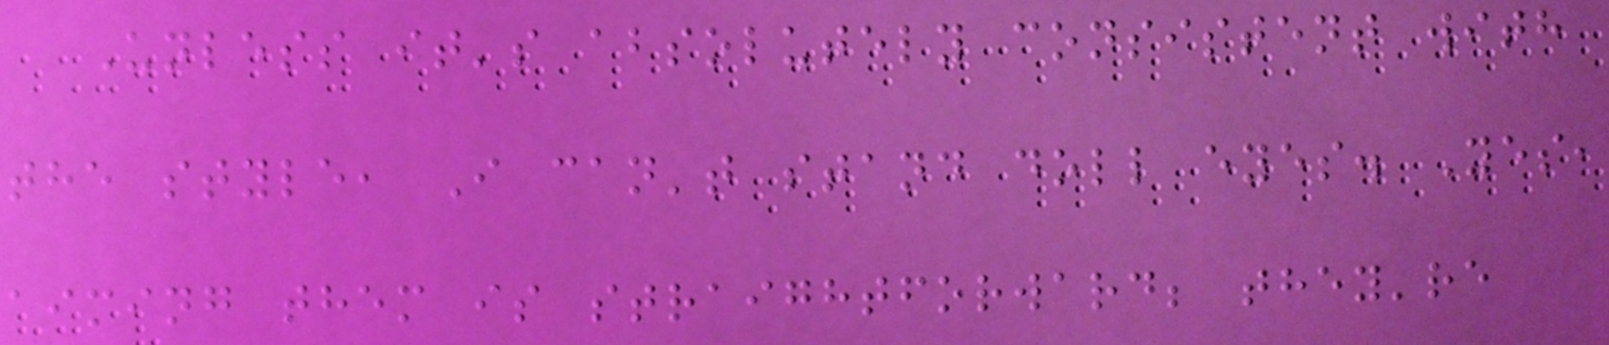Unless it's absolutely consistent with
the style, I can't stand doll eyes. Yes,
aiming them is straightforward; they're
